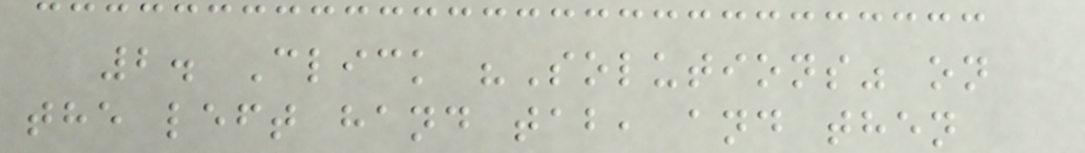2. Click "Solutions" on
the left hand tab, and then
